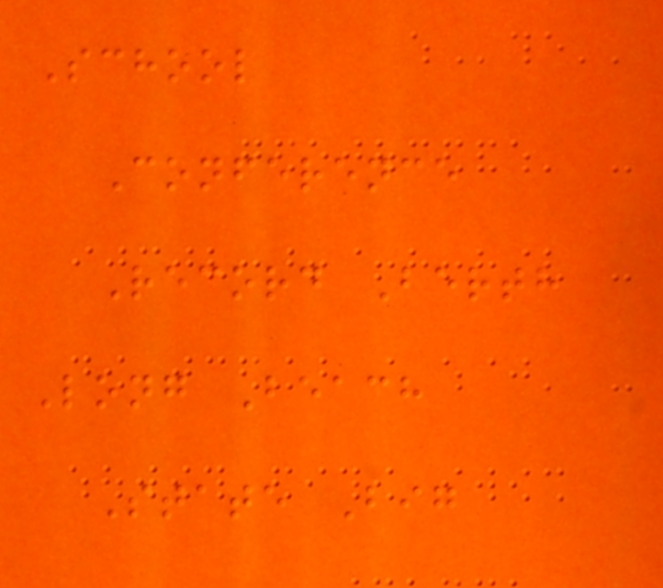School
Conference
Record Berth
Long Beach
State Big
